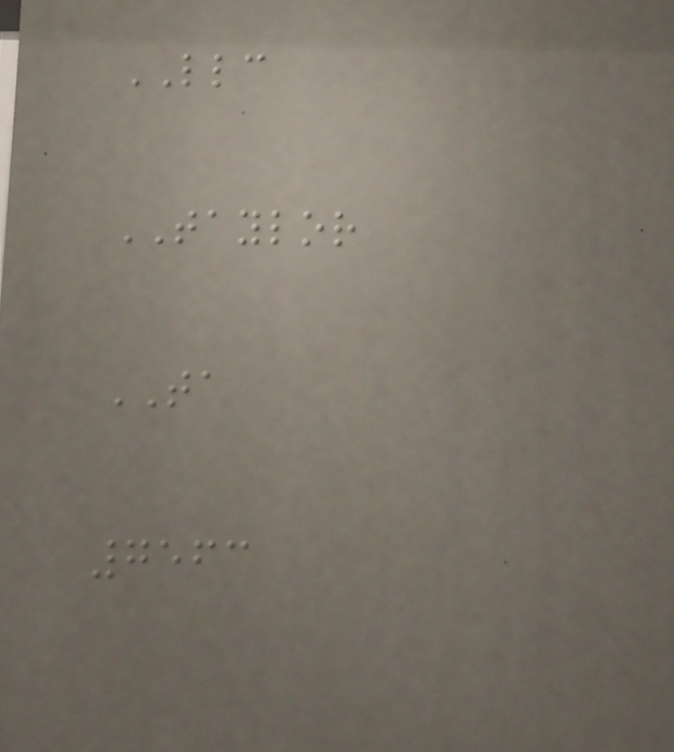LLC
TAYLOR
TA
7563
